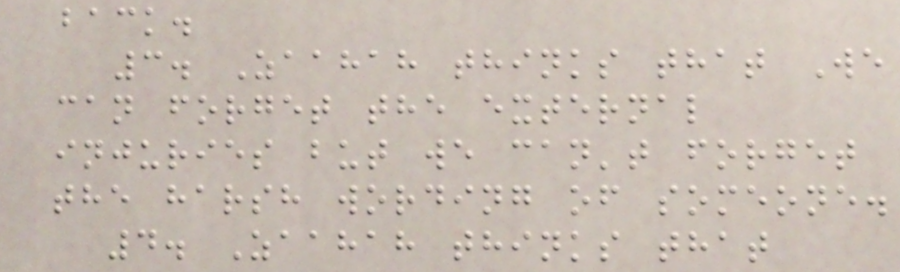back.
3. Zaahah thinks that We
can forget the external
injuries but we can't forget
the harsh wording of someone.
4. Zaahah thinks that
